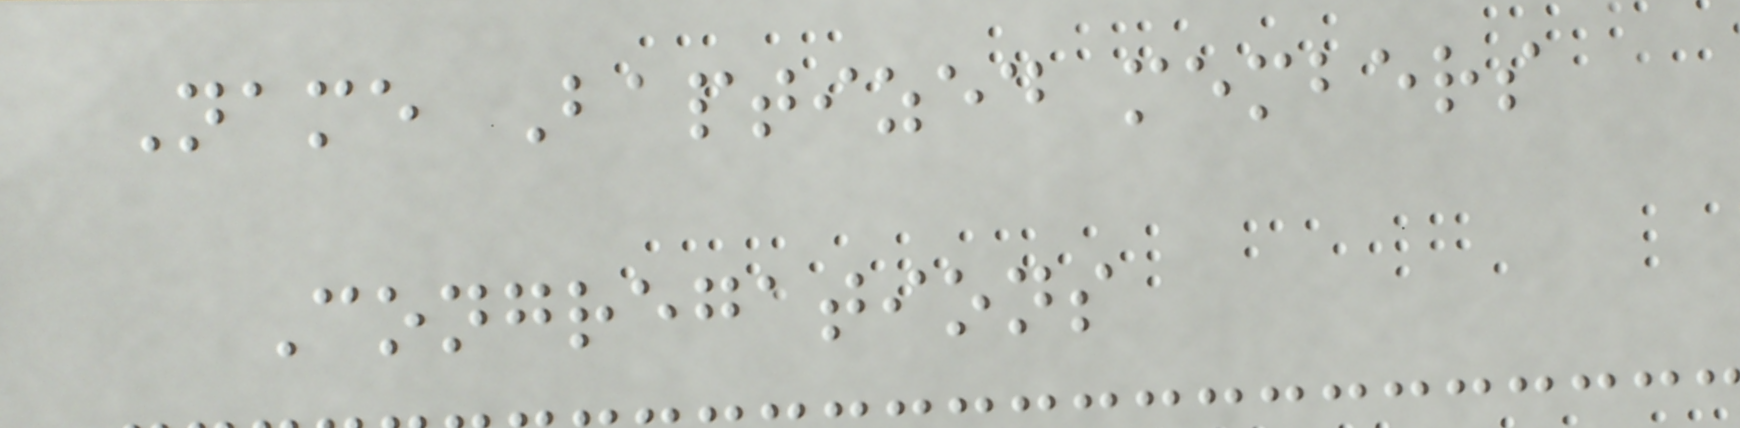Name Baptized members
Congregations
